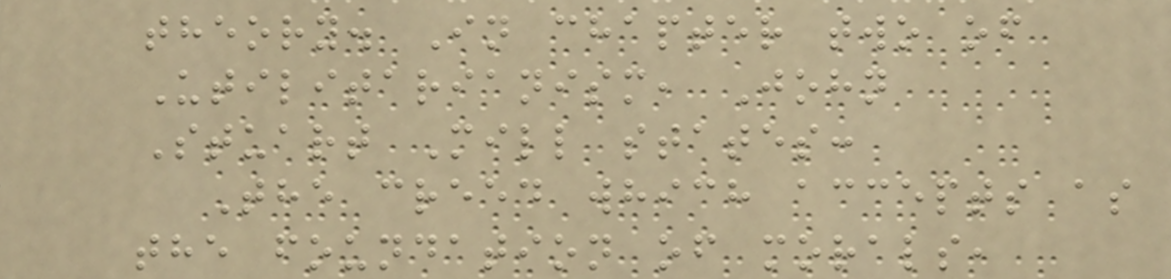theory. In chapter two of
Utilitarianism, John
Stuart Mill states:
The creed which accepts as
the foundation of morals,
